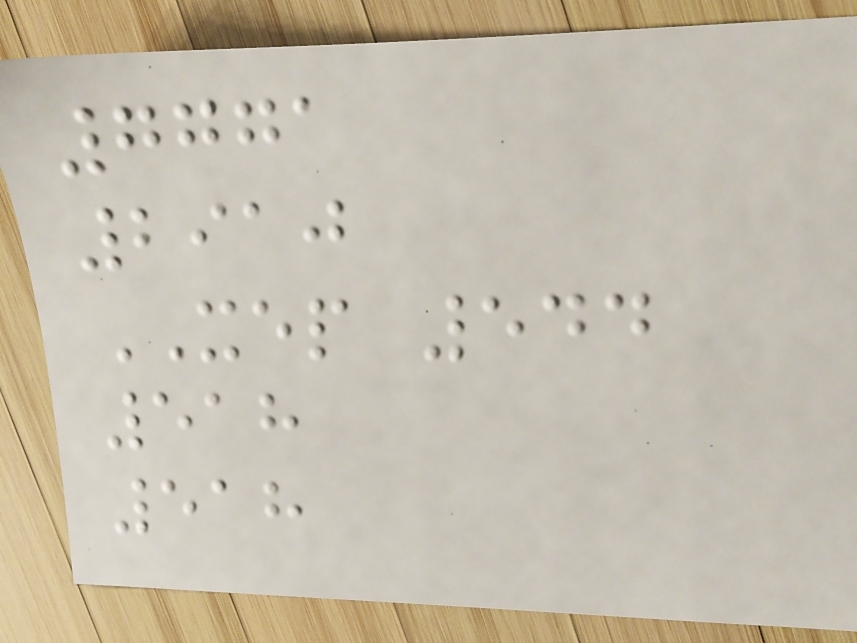7771
2910
XEP 544
518
518
